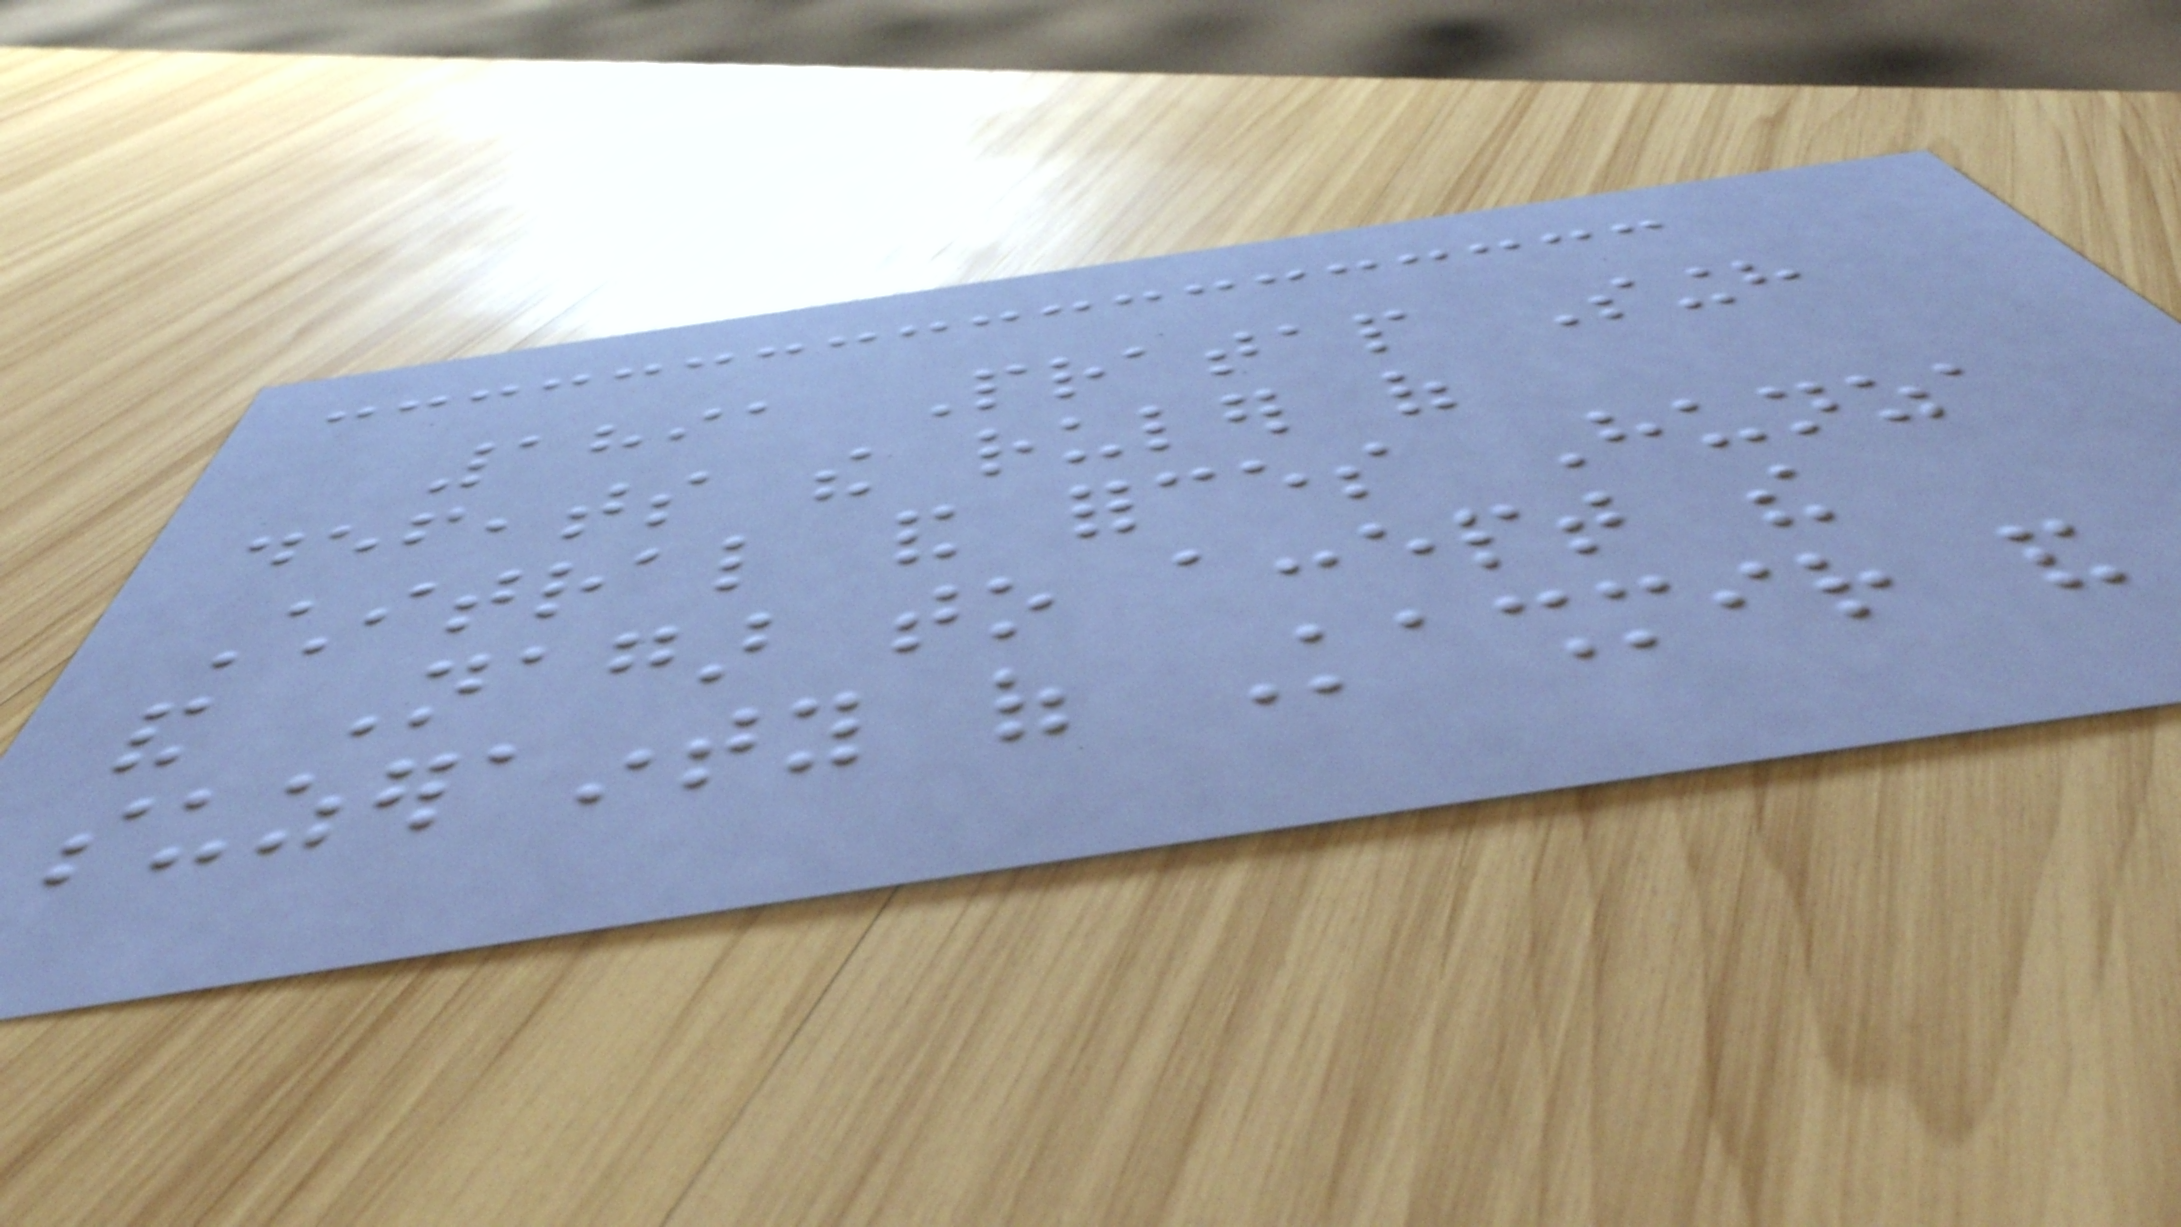1891 Pratap Singh
defeats the ruler of
Chitral and forces Hunza
and Nagar to accept the
suzerainty of Kashmir and
